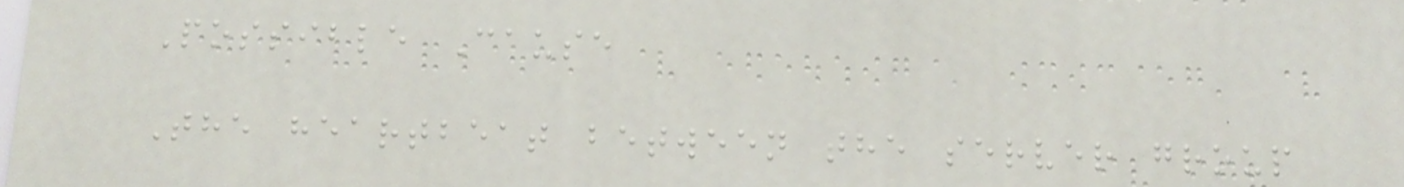Possible Cause
The heartbeat between the server group
